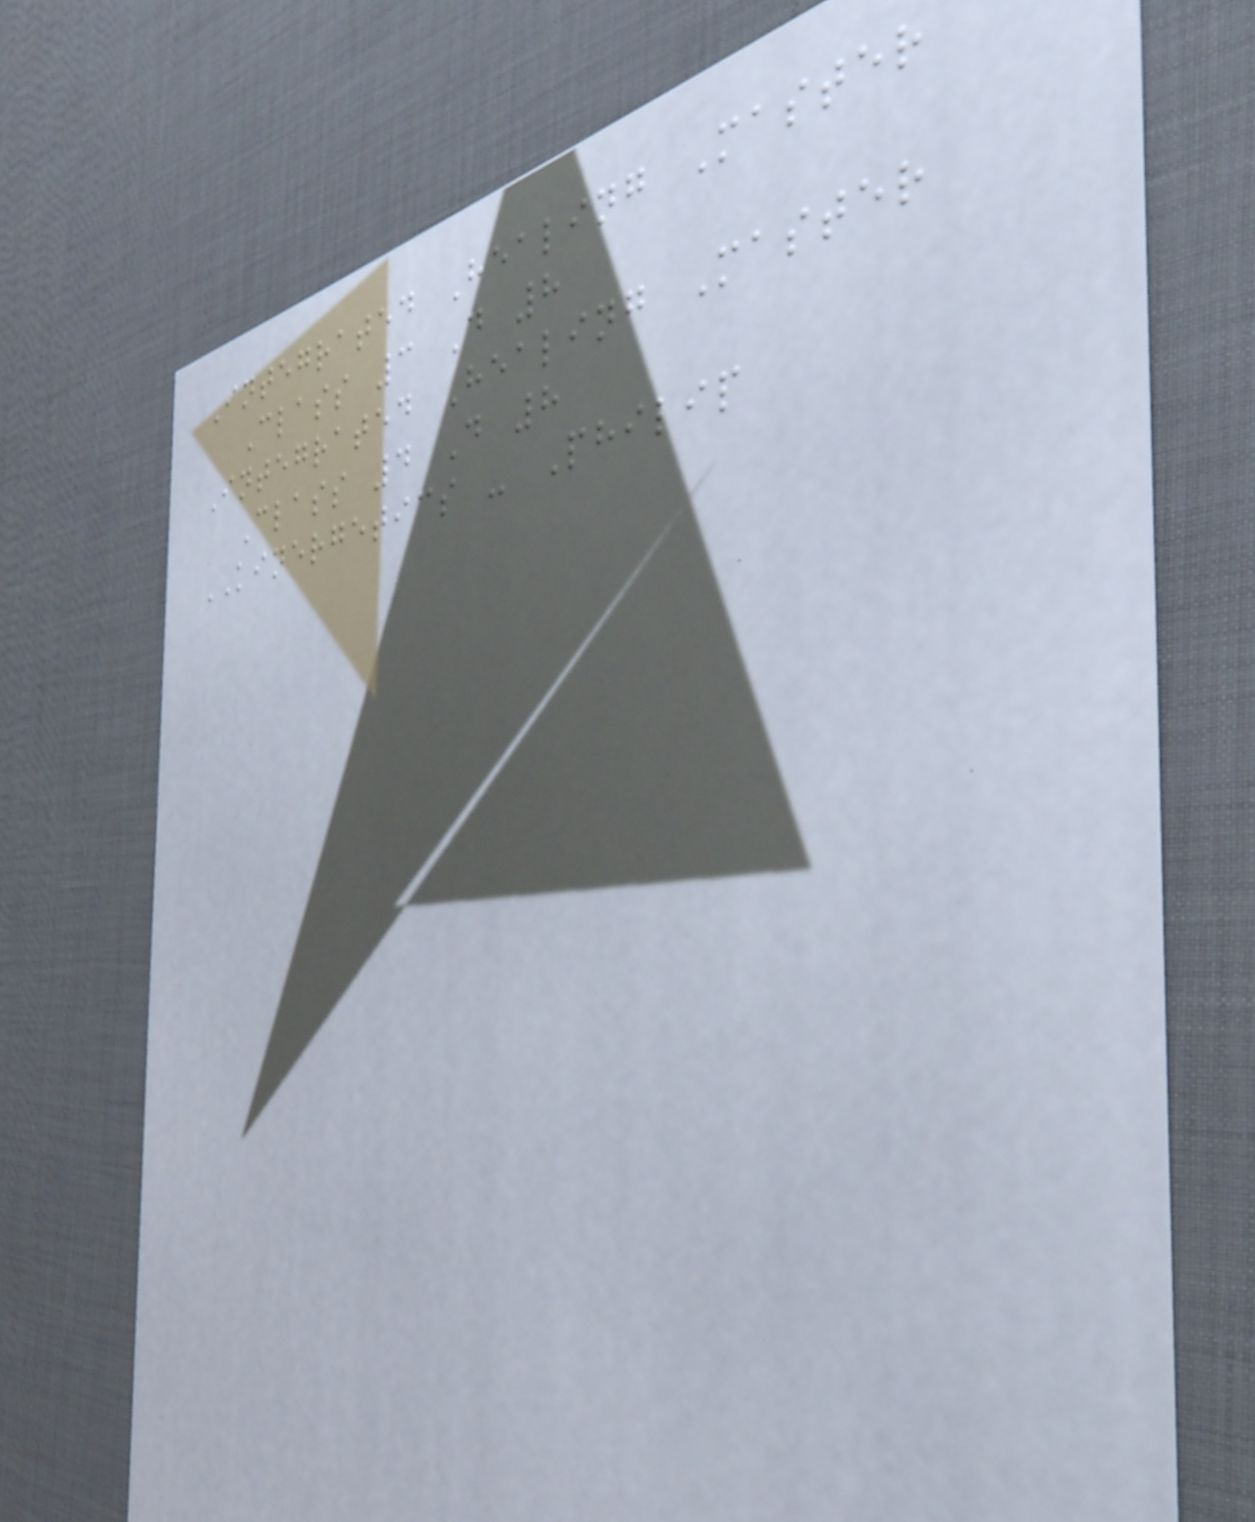Integrated Healing Master
Class 3 D 8
Integrated Healing Master
Class 4 D 8
KINERGETICS - Philip
